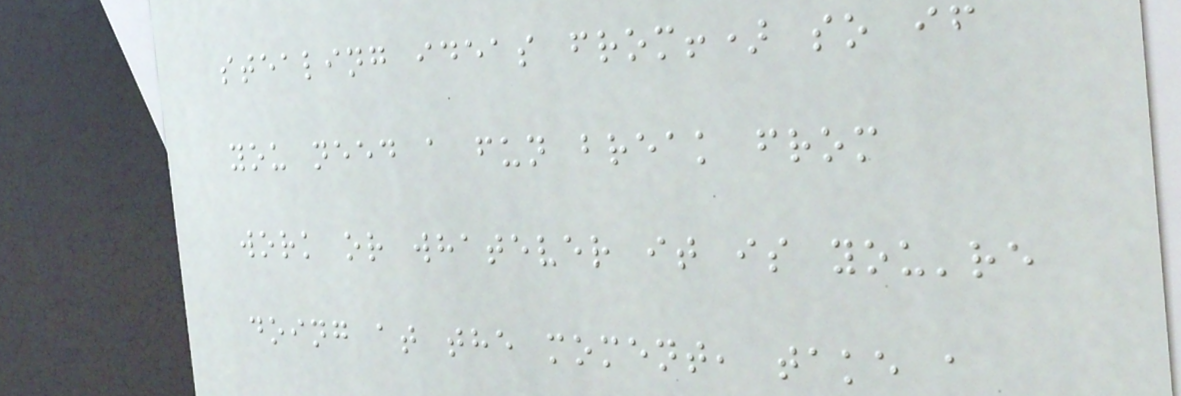stealing ideas from!) so if
you need a fun break from
work or whatever it is you're
doing at the moment, take a
